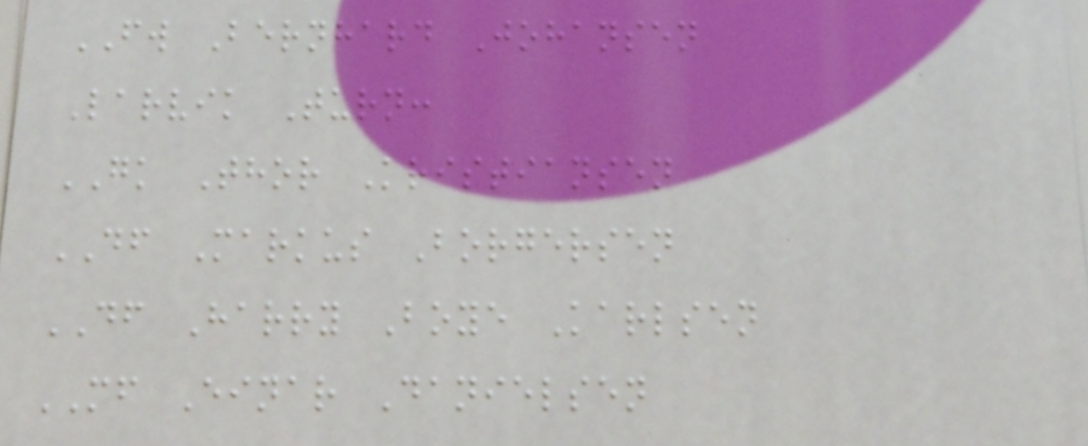FW Bernhard Johansen
Larvik Turn:
GK Thor Kristiansen
DF Markus Borgersen
DF Harry Boye Karlsen
MF Einar Danielsen
